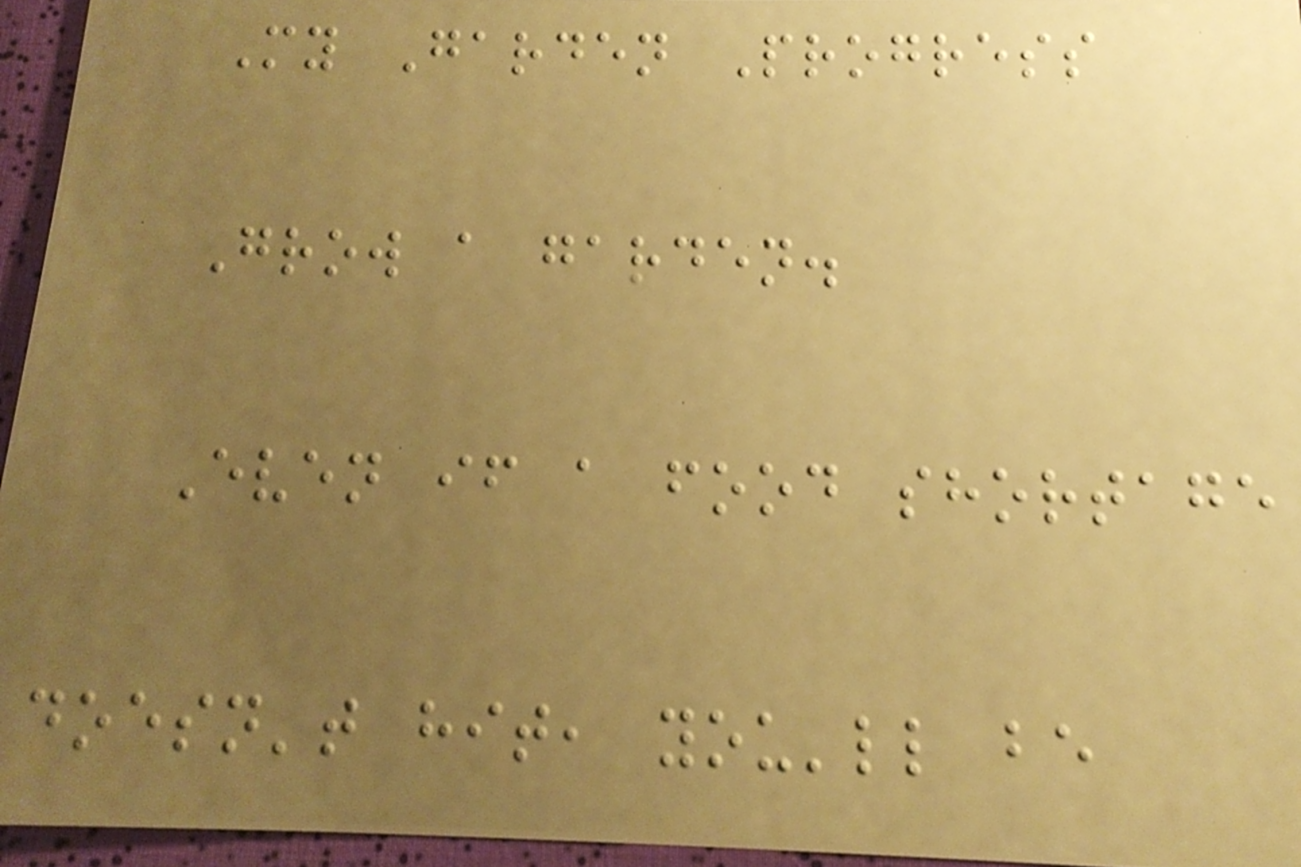My Garden Progress
Grow a garden.
Even if a food shortage
doesn't hit, you'll be
